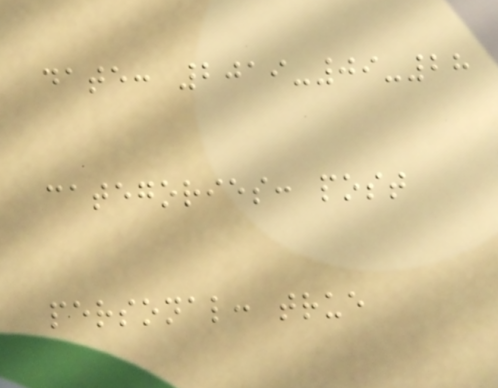date: 2019-09-28
categories: post
personal: true
